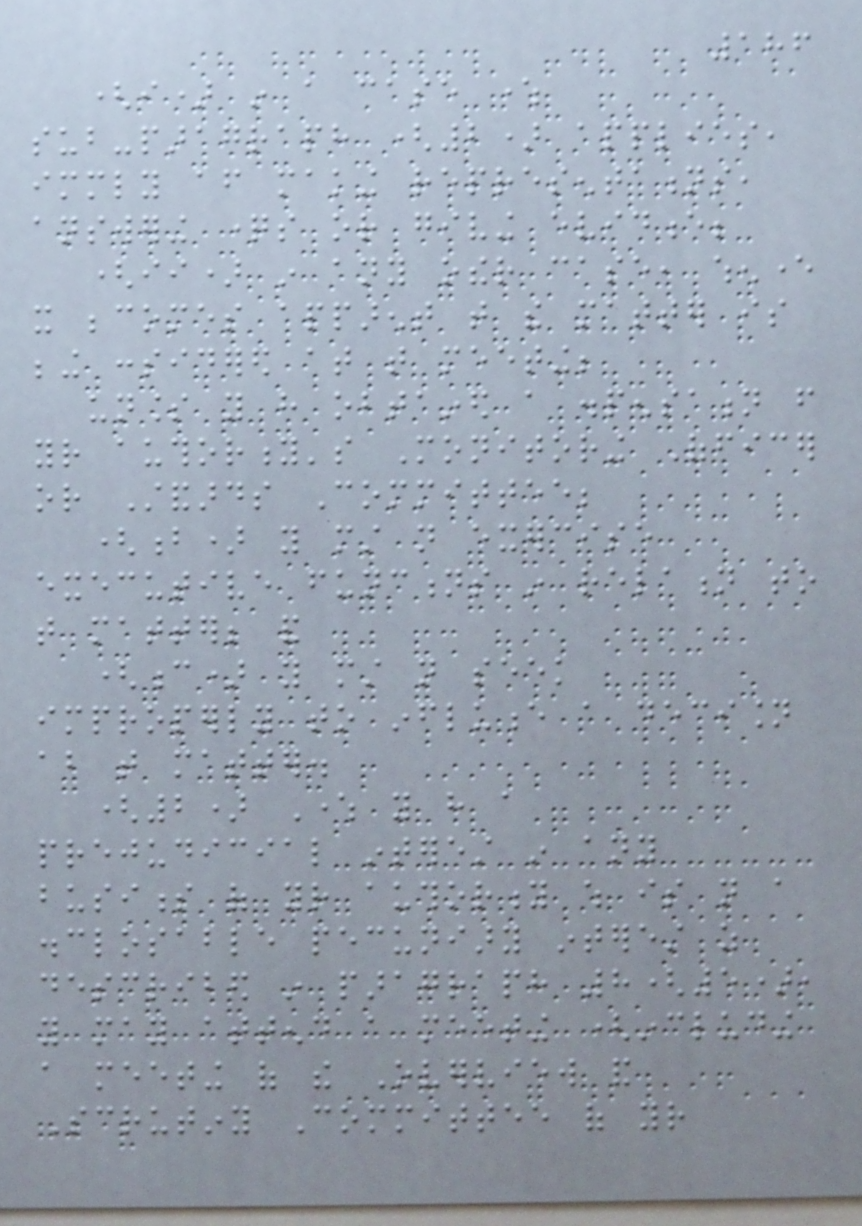186
(i) in a case where
sub-paragraph (2) applies,
immediately after making representations,
answering questions or giving evidence;
(ii) in any other case, whenever
it becomes apparent that the matter is
being considered at that meeting;
unless you have obtained a dispensation from
your authority's Monitoring Officer
or Standards Committee;
(b) you must not exercise
executive functions in relation to
that matter; and
(c) you must not seek
improperly to influence a decision
about that matter.
(2) Where you have a
prejudicial interest in any
business of your authority which is not a
disclosable pecuniary interest as
described in paragraph 8(5),
you may attend a meeting (including
a meeting of the Overview and
Scrutiny Committee of your
